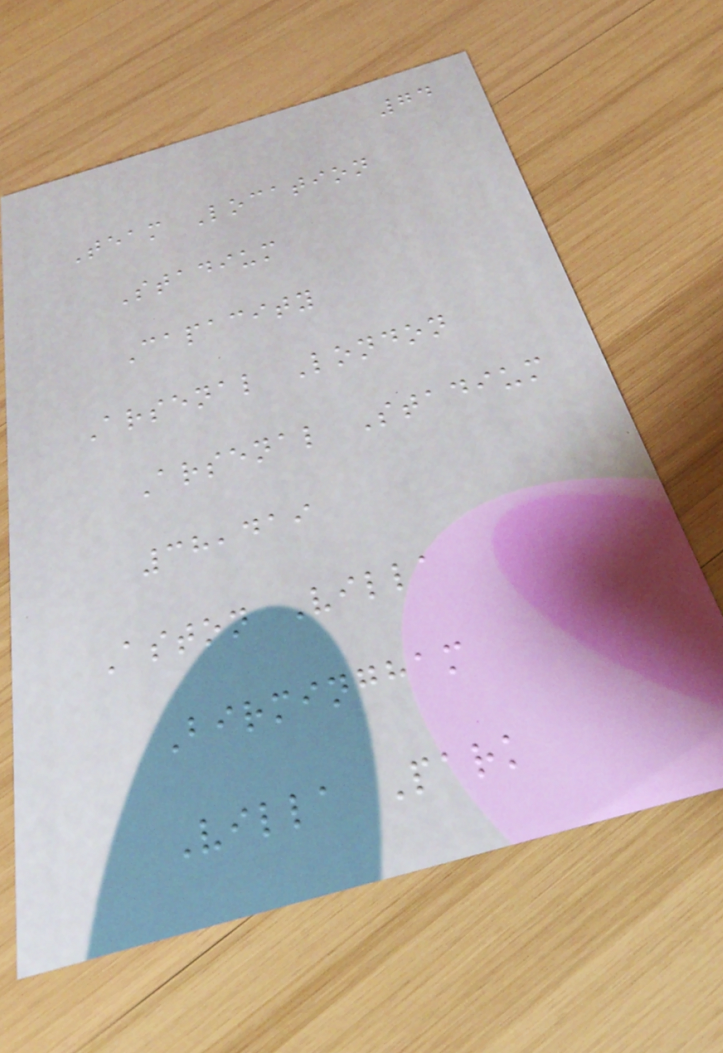74
Team Location
Stadium
Capacity
Arsenal London
Arsenal Stadium
38,419
Aston Villa
Birmingham
Villa Park
